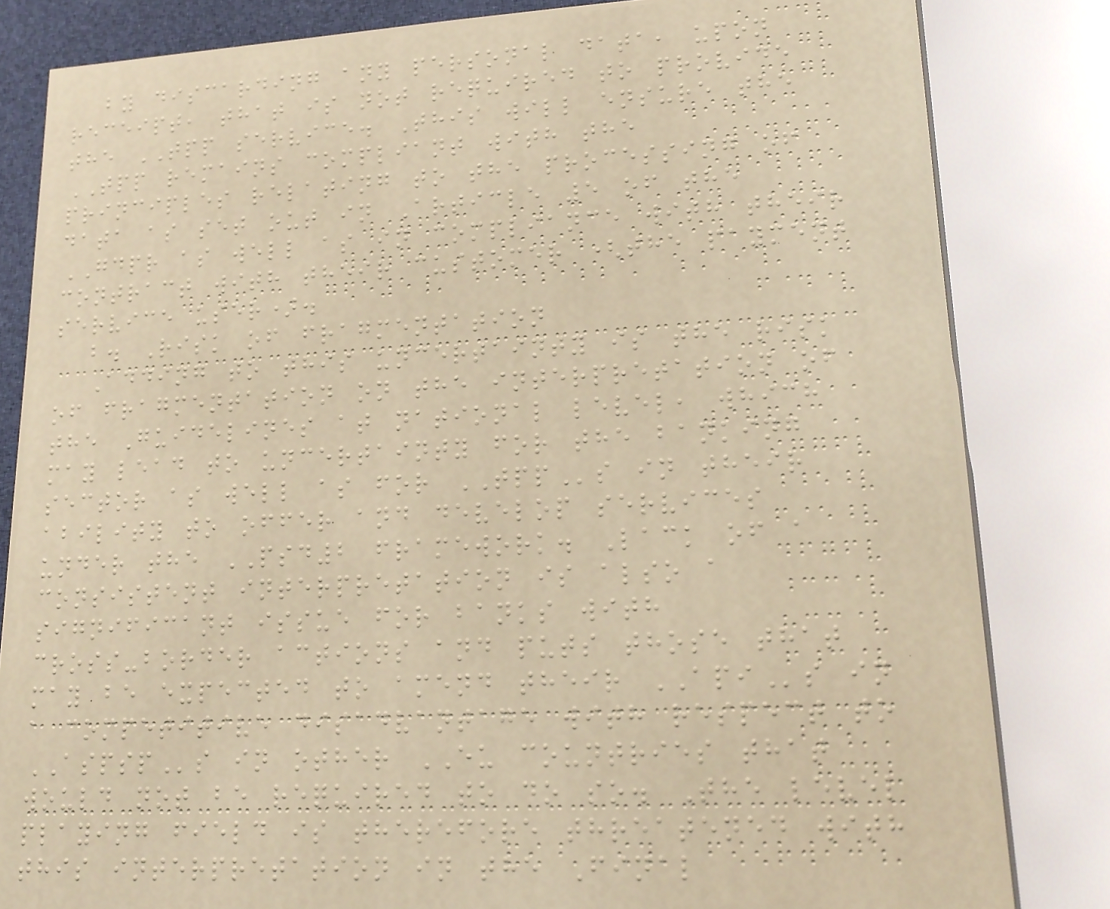by discarding any personal data, upon
receipt, that is not required to provide
the TPP service. This will ensure the
TPP remains compliant with the
principles relating to the processing of
data as set out in Article 5 of the
GDPR as well as in compliance with their
contract with their customer (the payment
service user).
b. Risk of fragmentation
Adding to this uncertainty is the risk
of fragmentation on the interpretation of
the Guidelines at national level, which
may lead to uncertainty for the banking
sector as well as for TPPs in their
ability to offer and develop services
under the PSD2 framework. Lack of a
consistent interpretation is also a
significant issue for banks with
cross-border actions and puts those that
may be expected to amend their APIs in
a competitive disadvantage with respect to
ASPSPs in other EU countries that
would not be required to do so. The level
playing field is therefore threatened with
this interpretation in the Final
